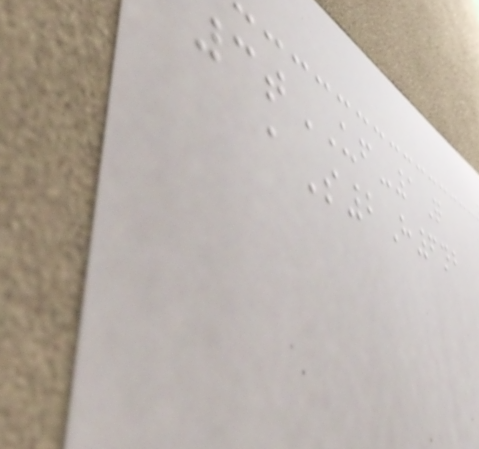3tUF-1Q
aS2H6nb
